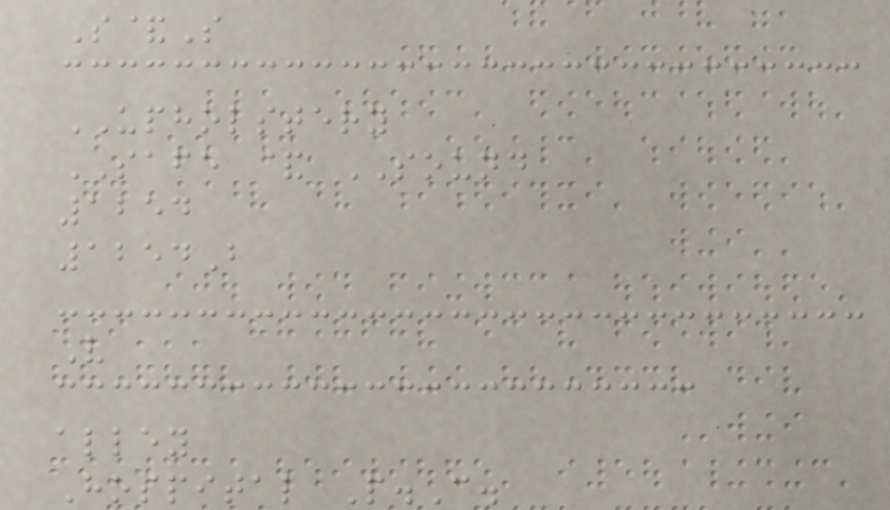S&S
UPHOLSTERY
SAFE & SOUND
1254
1254B
V
alley
Hospital P.C.
